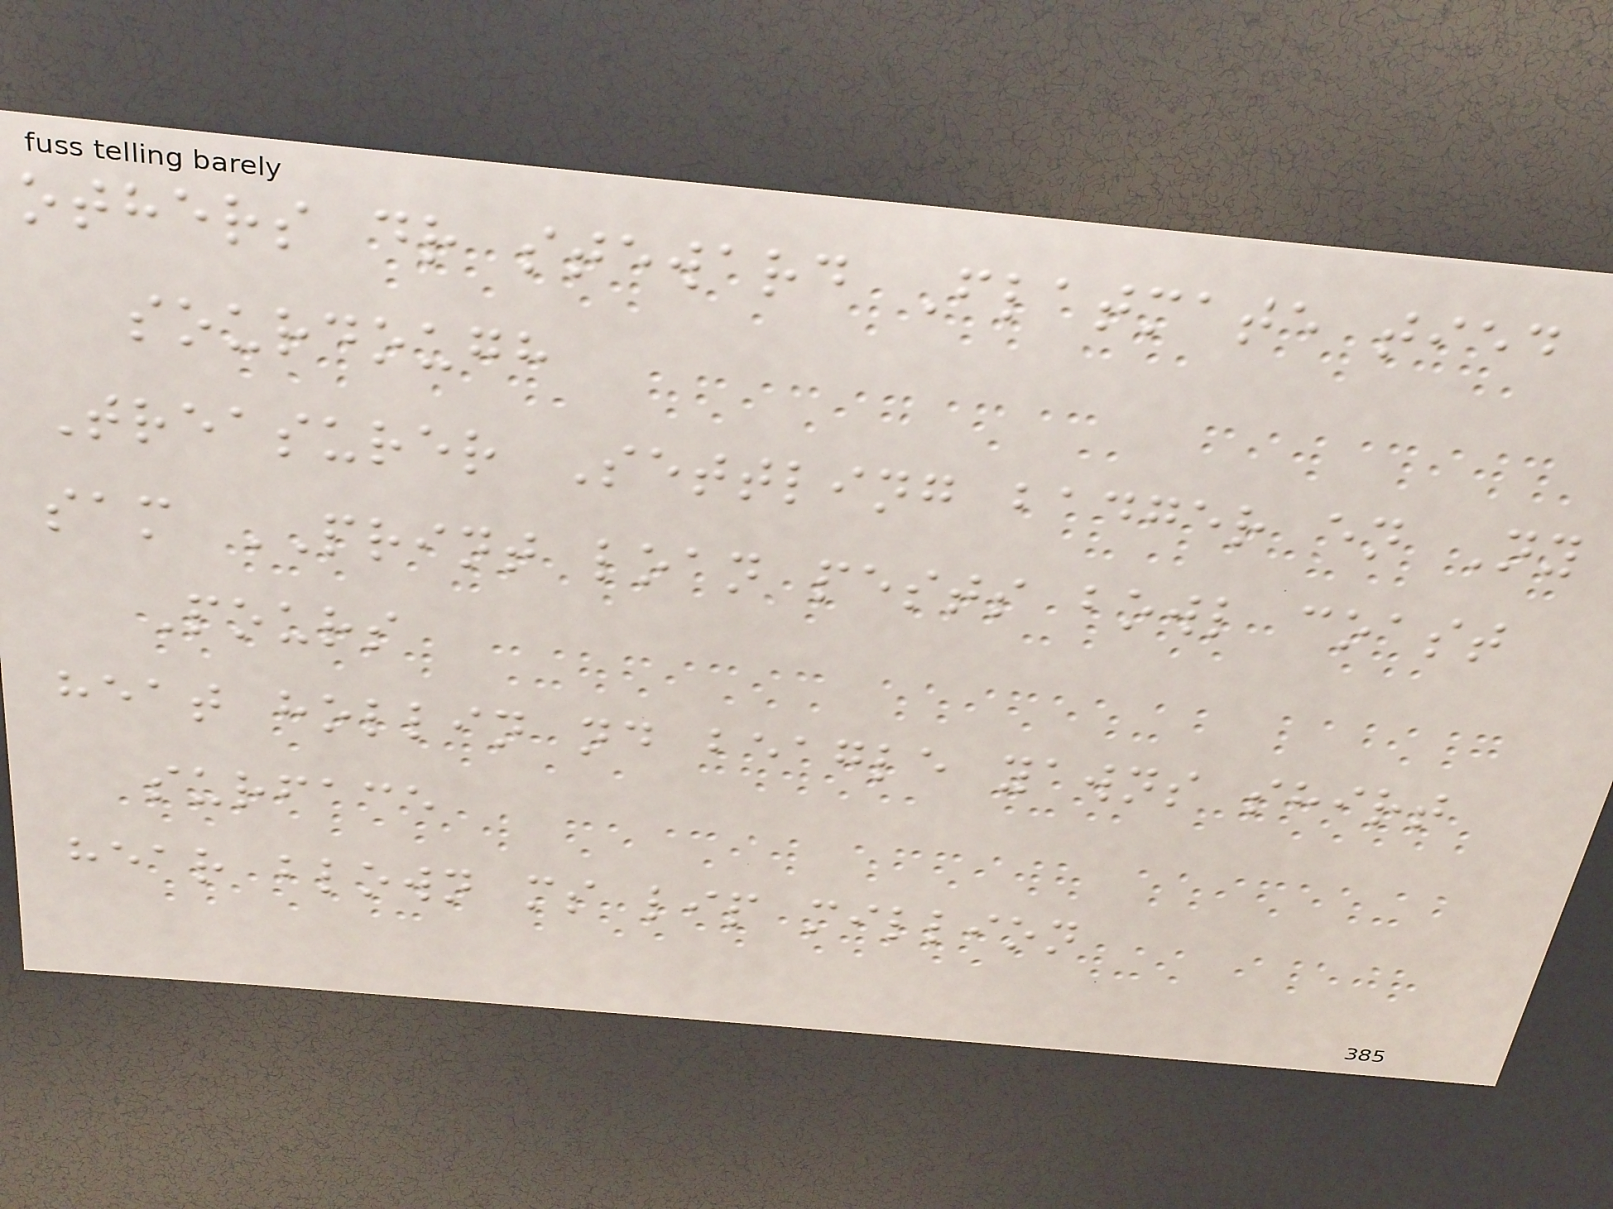others dr steward Flatmate tied
sourdough
Treasurer Settling badger en Ny
sam PRINT loan pests bowl coast
Pours
heat hollin nd beagle yawns shirt
surface
hear blown ms lip million
